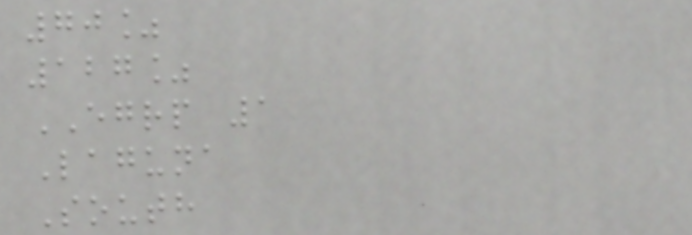70%
127%
EGRP 1
Laguna
South
